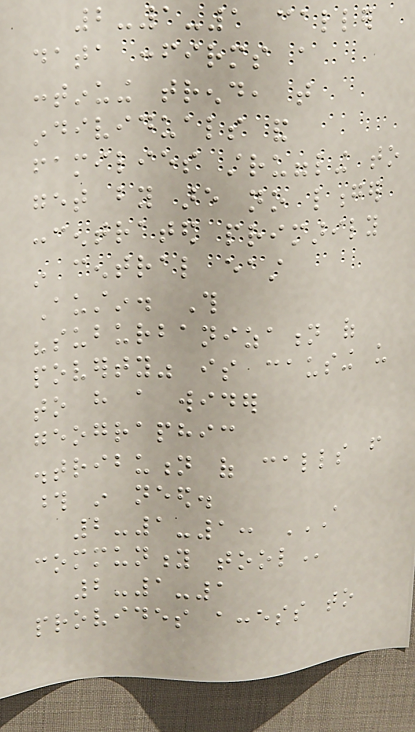2-1-1 caller
data confirms a
continuing trend, that
individuals and
families struggling to
get by are no longer
concentrated primarily
in central east
Austin. This
"suburbanization of
poverty" is causing us
to have a wider
geographic
distribution of calls from
those in need.
2-1-1: A
COMMUNITY TOOL
2-1-1
provides access to
